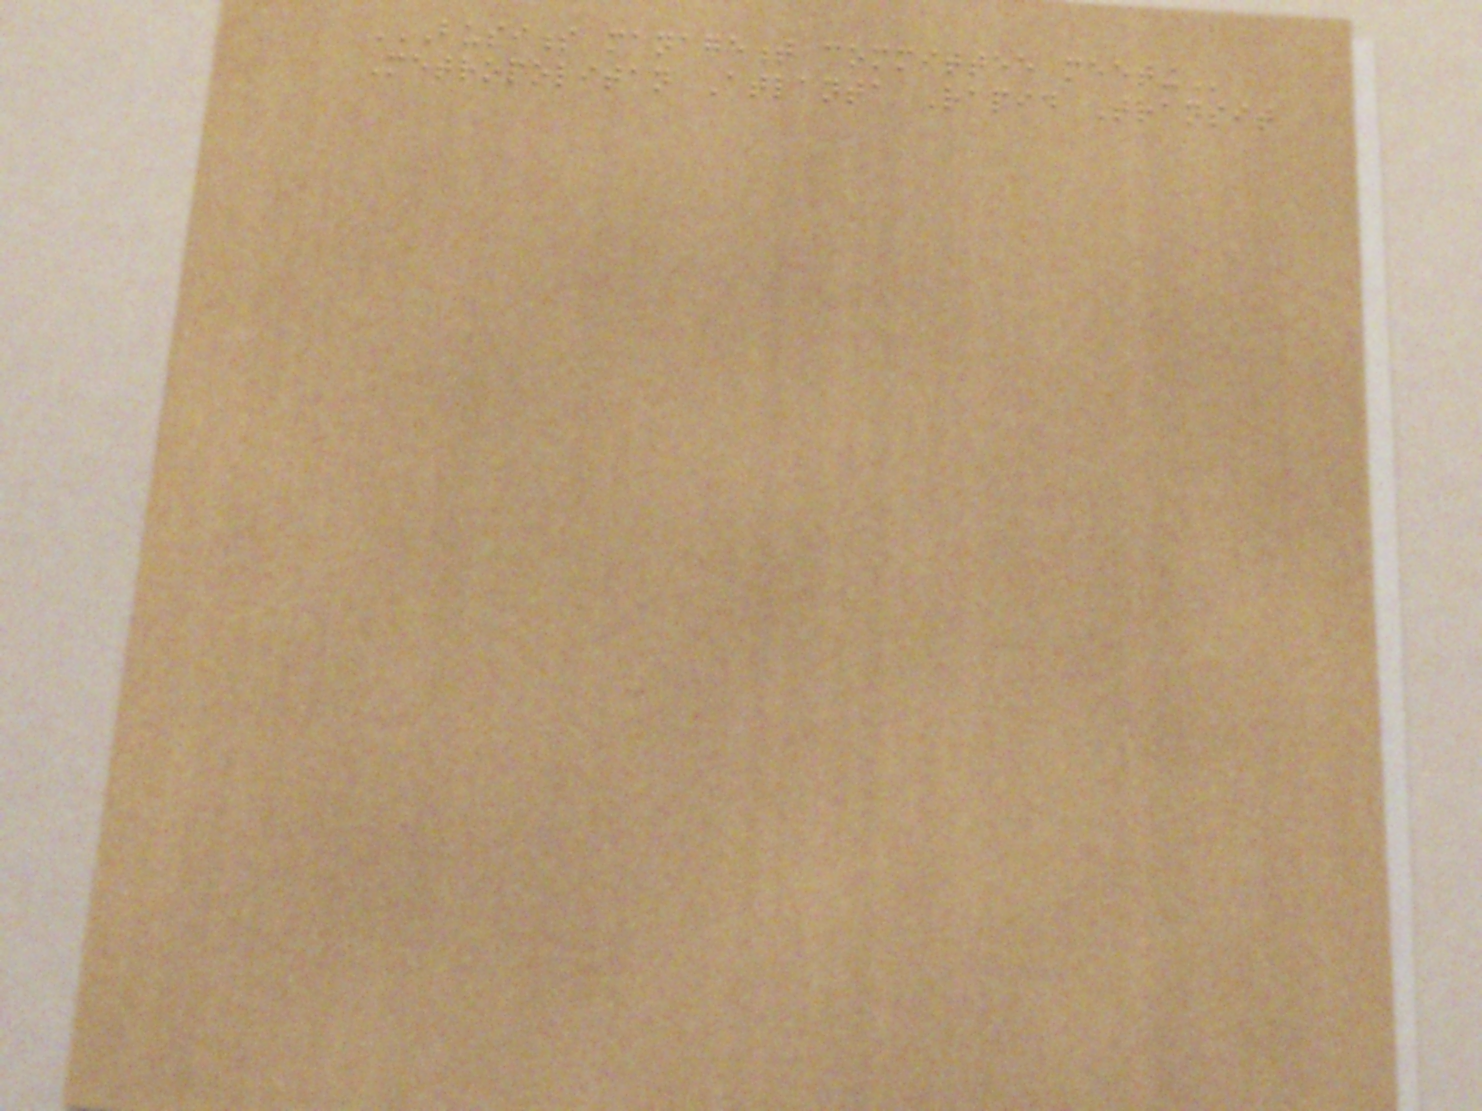BUSINESS MANAGEMENT COMMITTEE MEETING
Metropolitan Atlanta Rapid Transit
